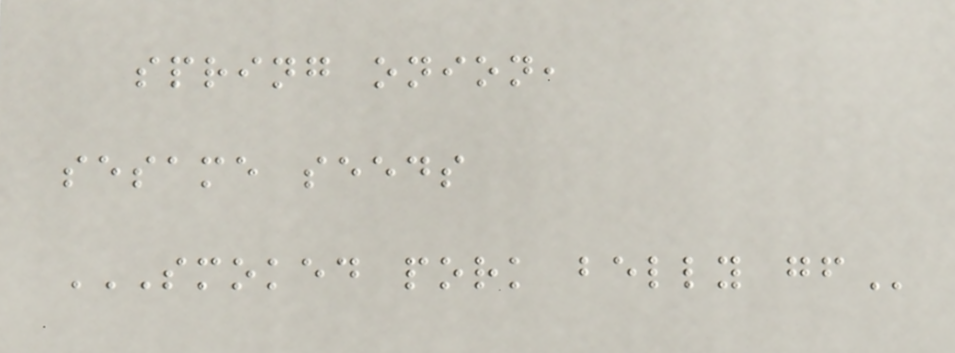spring onion,
sesame seeds
SMOKED PORK BELLY GF
